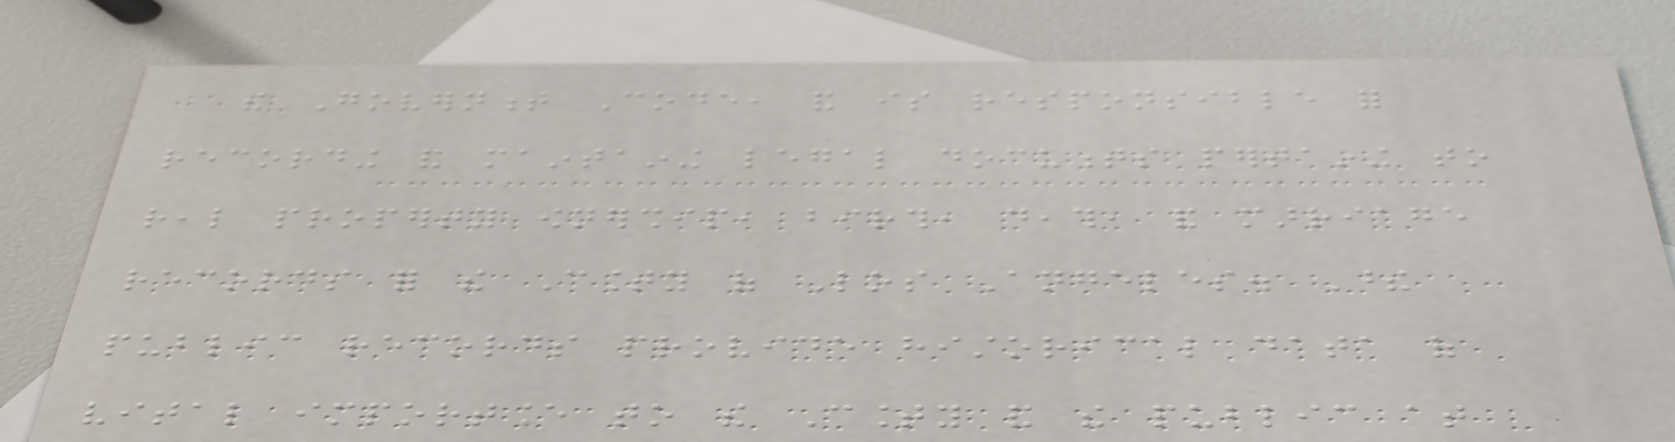the Government Code, and is responsible for
recording and maintaining legal documents pertaining to
real property ownership, birth, death, and marriage
records for the County of Los Angeles. These
public records provide historical data of
vital importance to the County and the public at
